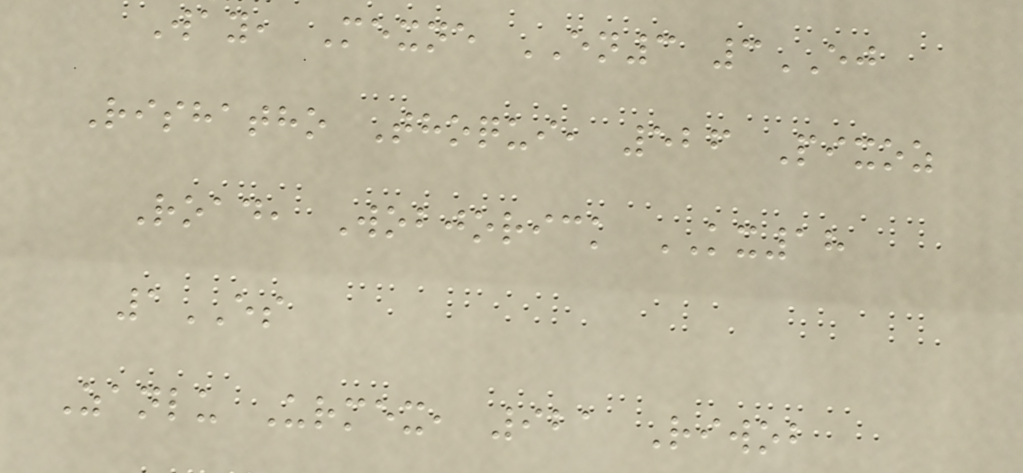Way, Mexne EN3 3EJ
Rishatho Thoqui, 526 Pixoz
Road, Wobjorick KX18
1ES
Zanlu Urmex, 921 Riwob
